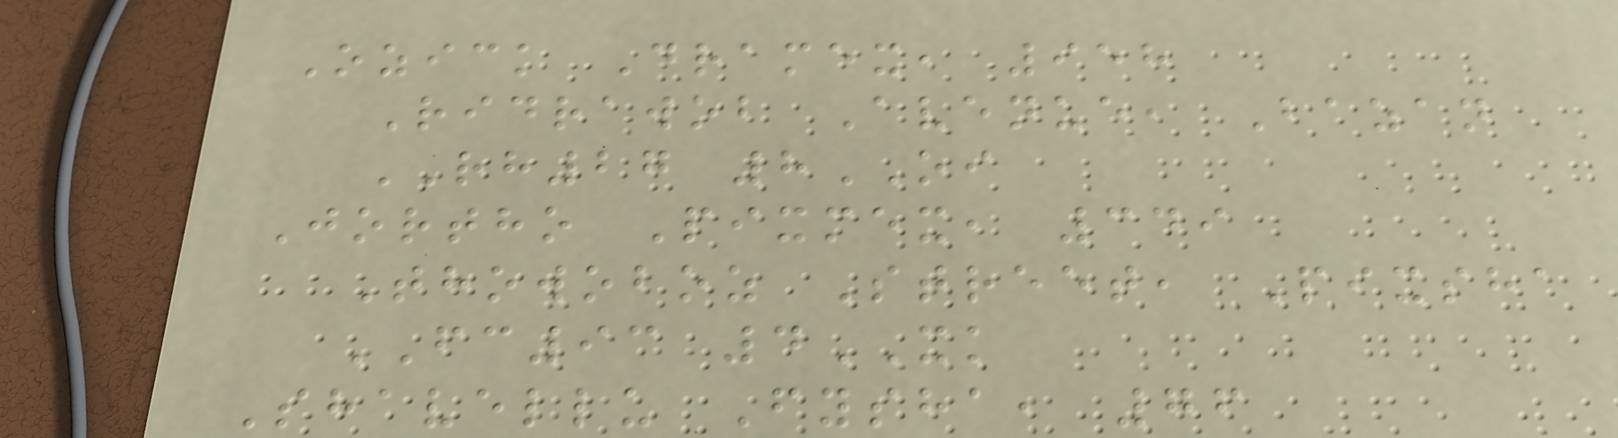Ozick Dramex, 958
Ridrawob Avenue, Bazan
RH27 8OI
Jortho Pixmex, 349
Thowoboz Street, Pixsha
FC93 4XK
Shavellu Fysha, 76
